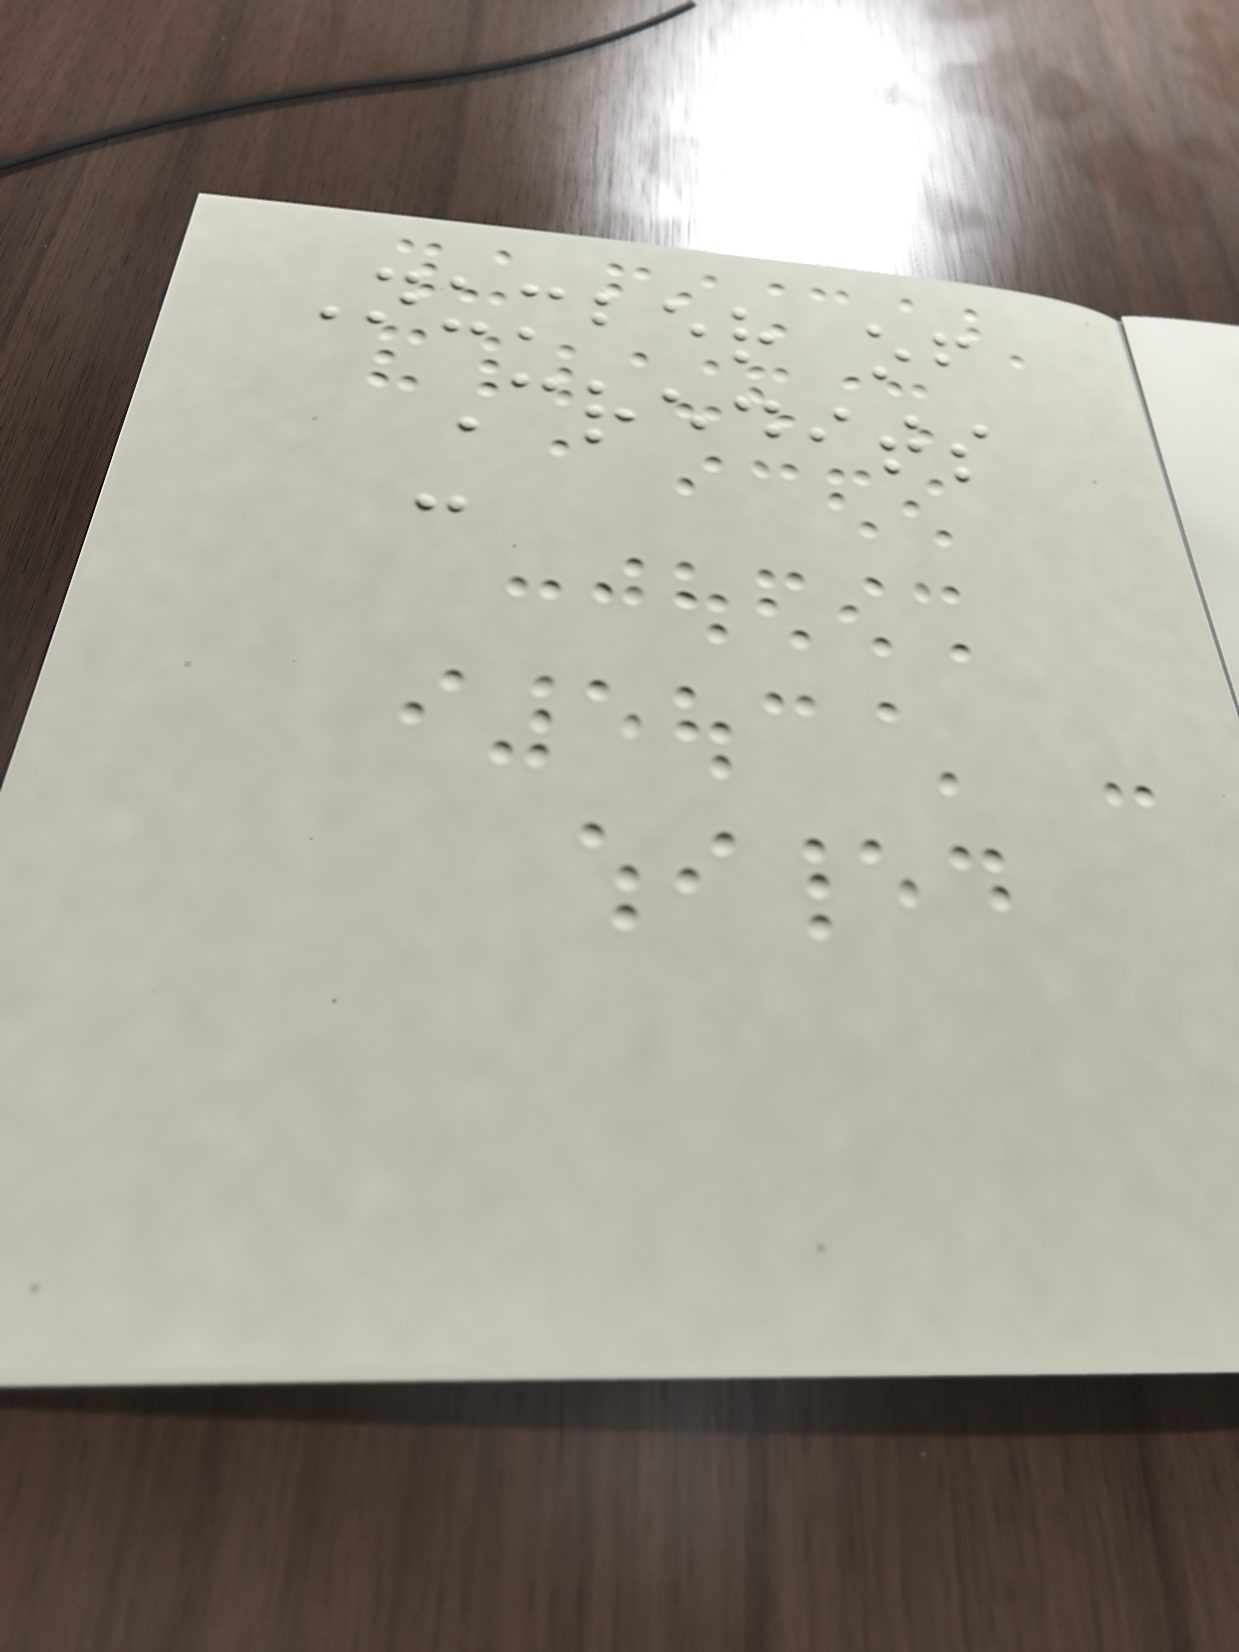Number of
Credits
:
